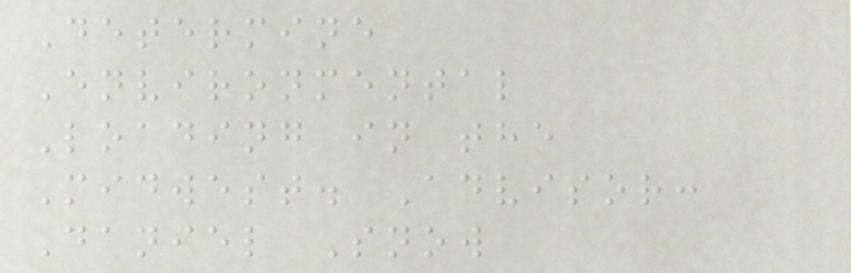Determine
Environmental
Loading in the
Midwest. Advisor:
Daniel Snow
